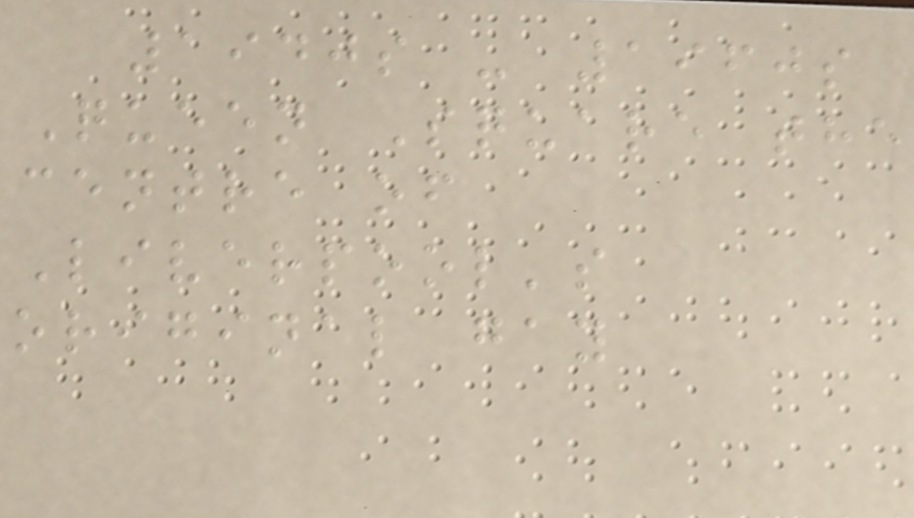1940s - 1960s
Queen Square the
centre of
Liverpool's
original gay
